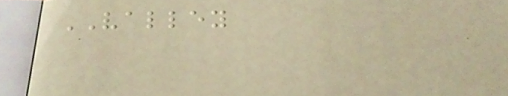VALLEY
